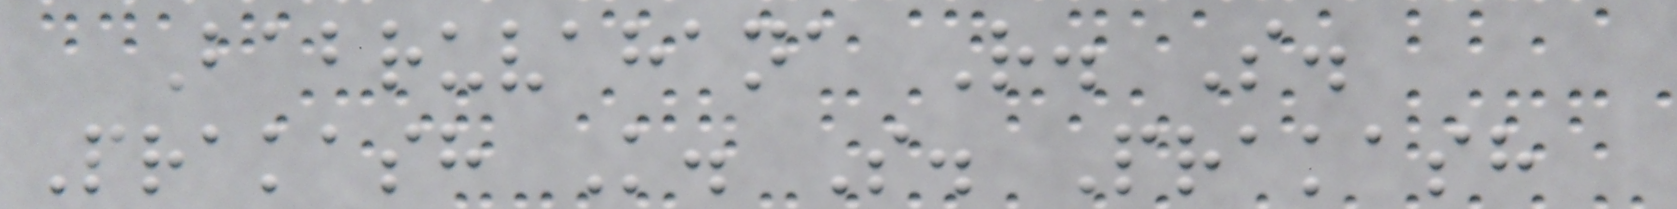Babruvahana R. S.
Prakash K. S. Prakash
